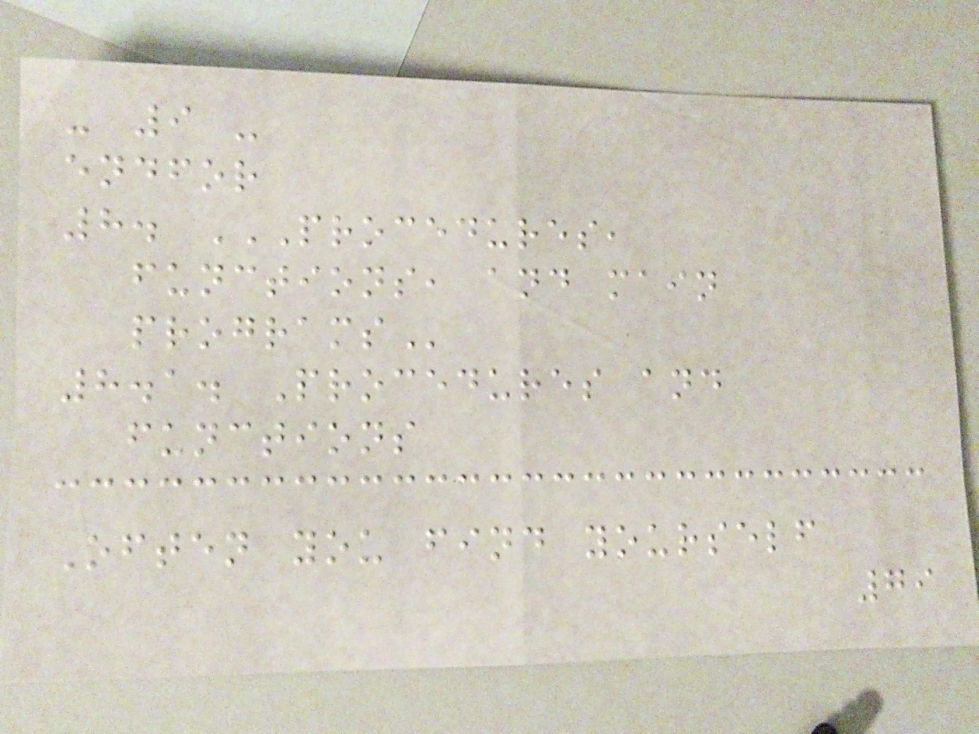- 9 -
endfor
8. PROCEDURES,
FUNCTIONS, AND MAIN
PROGRAMS
8.1. Procedures and
functions
Often you find yourself
79
